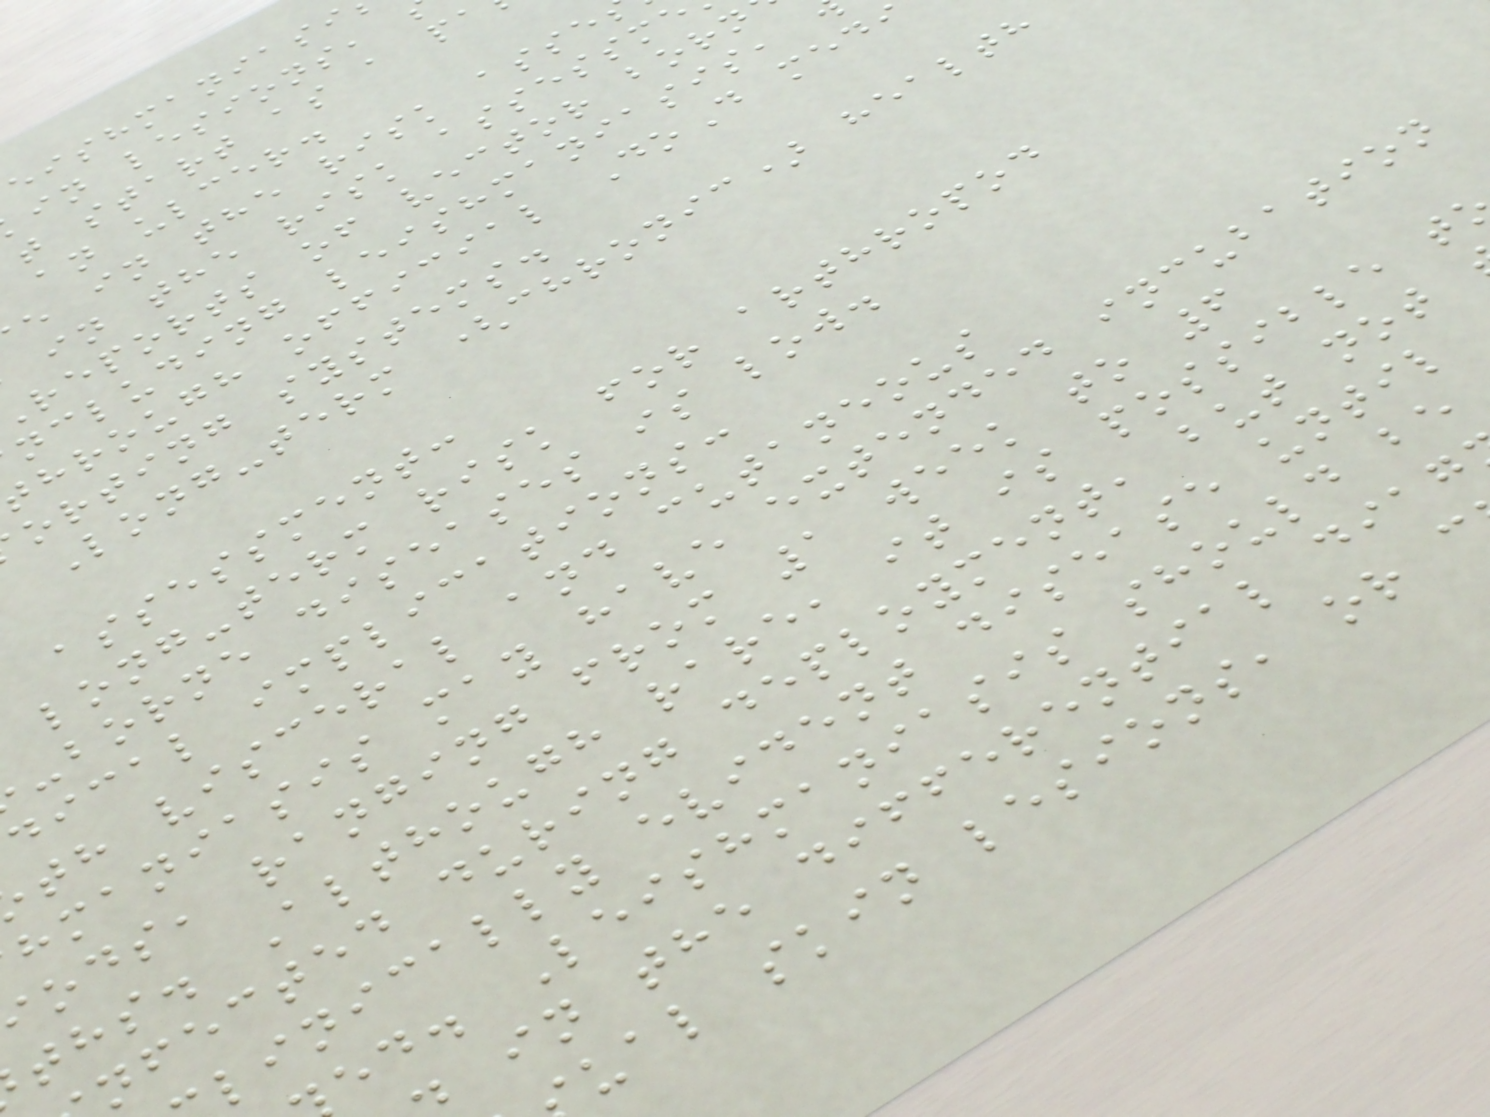in lesions,
t start as a pa
an ulcer.
e in the risk asse
in the risk assessme
reports of vector born
ncluding leishmaniasis,
hrough official DoD medi
orting systems.
Long-term (chronic) health
assessment:
long-term risk for arthropod
-borne diseases is low.
dical implications:
th visceral and cutaneous
hmaniasis may have extended incubation
ods, ranging from 1 week to 6
ths. Although rare, it is possible t
nfected during deployment, but not
linically evident disease until
ed. Leishmaniasis should be
in the differential diag
ual skin lesions, or c
